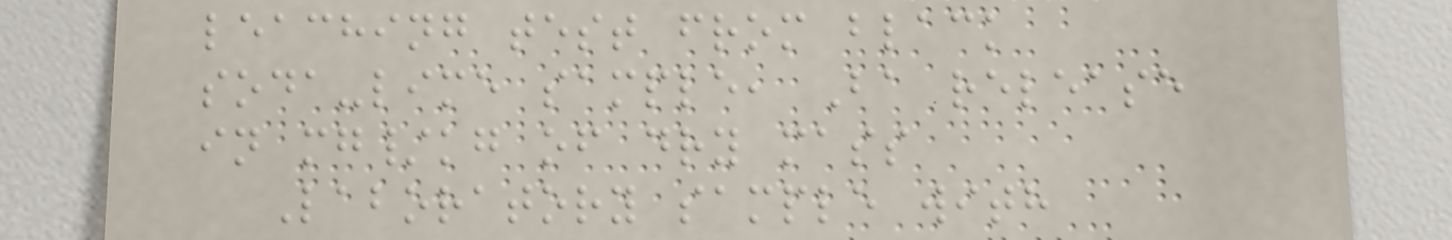leaching test from black
soda-lime sample, Ba release
in mg/kg of dry mass
Laboratory sample with
